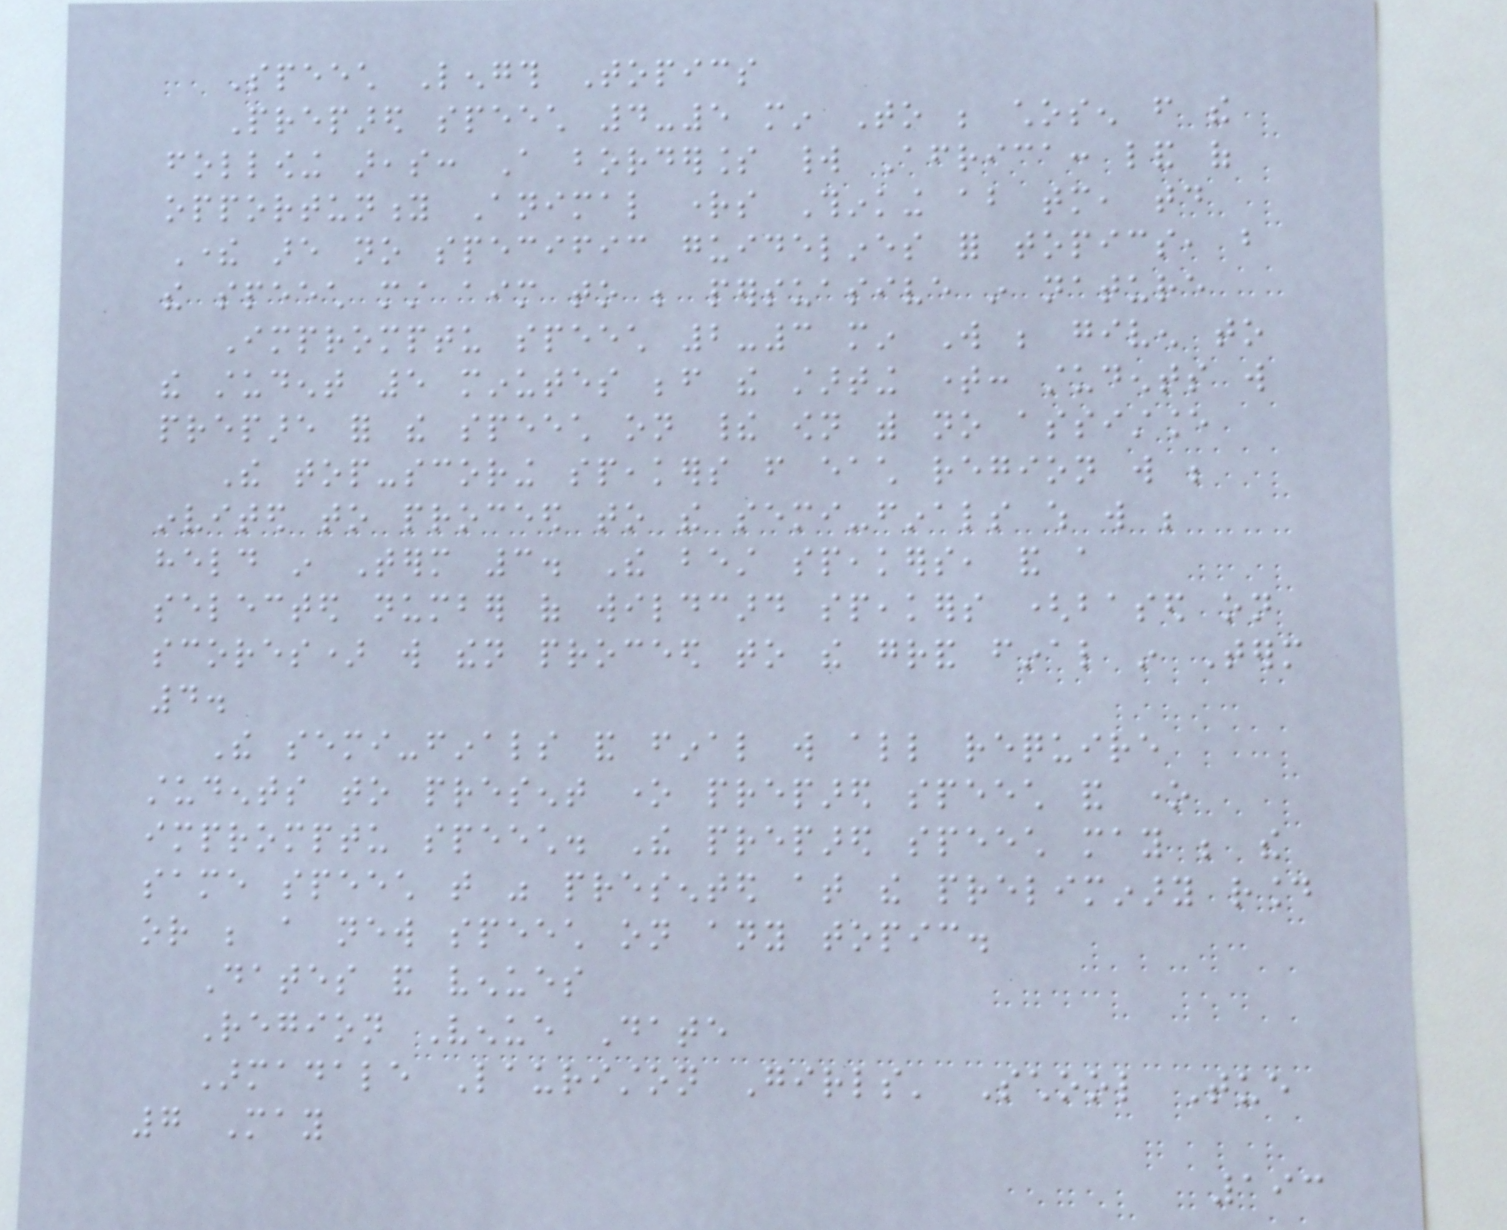Speech Length Topics
Prepared speech 4-5 min To be chosen from the
following areas: A borderless world Africa: land of
opportunity Animal rights Thinking about tomorrow, today
There are no specific guidelines for topics, but
the speech must aim to be persuasive in nature
Impromptu speech 2-3 min Will be given to
the student 5 minutes before the starting time: students will
prepare for the speech on their own with no assistance
The top-scoring speakers from each region will be
invited to proceed to the semi-finals which will be
held in Term 3. The best speakers, and a
selected number of wildcard speakers (based on
scores) will then proceed to the grand final in Term
4.
The semi-finals and final will all require
students to present one prepared speech and one
impromptu speech. The prepared speech may be the
same speech that was presented at the preliminary round
or be a new speech on any topic.
Dates and venues
Region Venue Date
Armadale Lauriston Girls' School Tue
7 May
193
